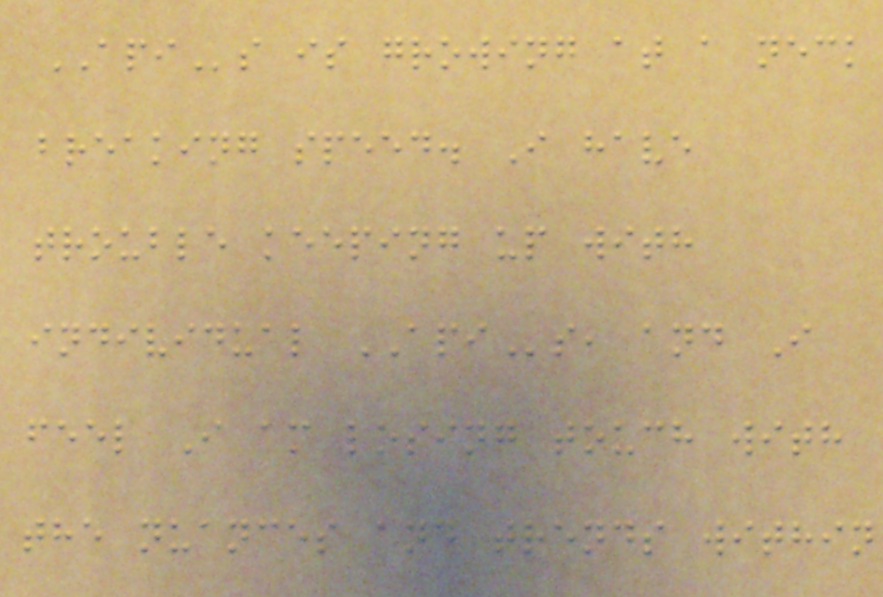APIs is growing at a neck
breaking speed. I have
trouble keeping up with
individual APIs, and I
feel I am losing touch with
the nuances and trends within
